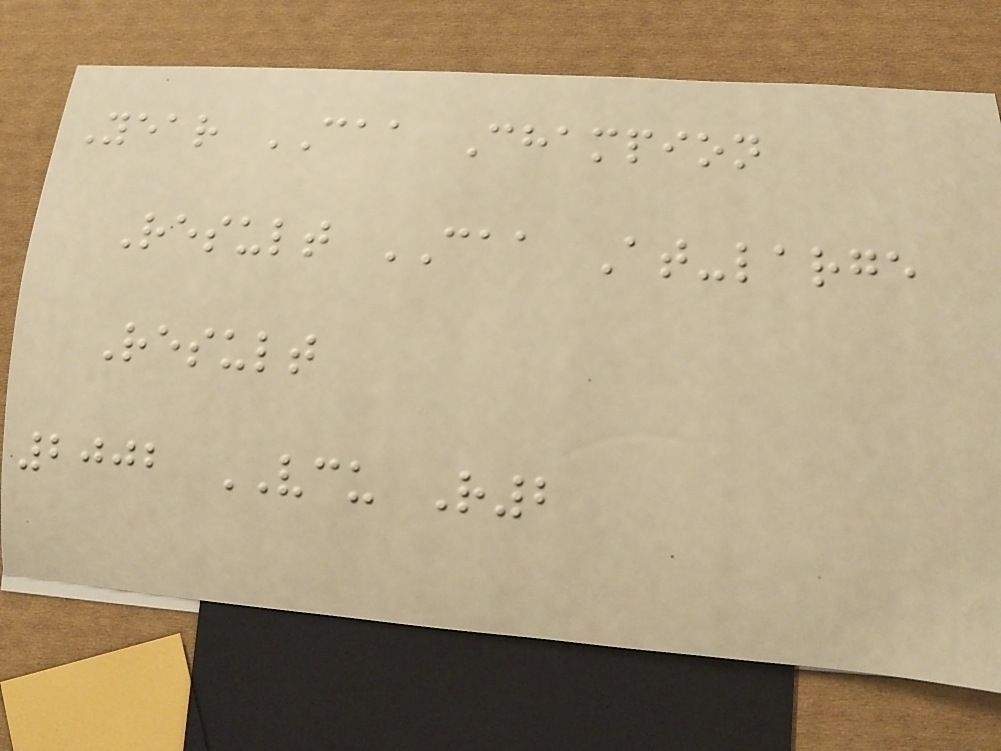Year CAA Champion
Result CAA At-large
Result
2002 VCU R2
